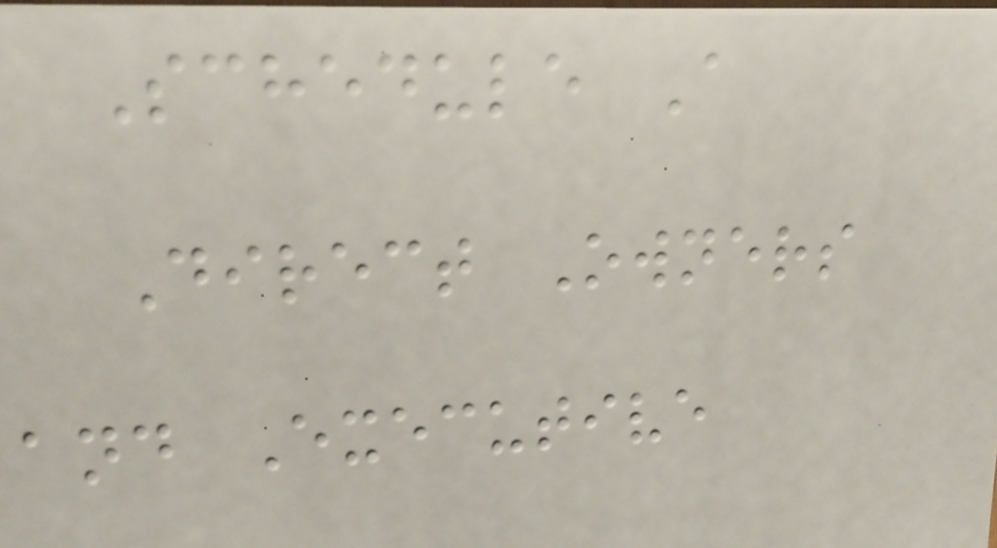Schedule A
Direct Owners
and Executive
